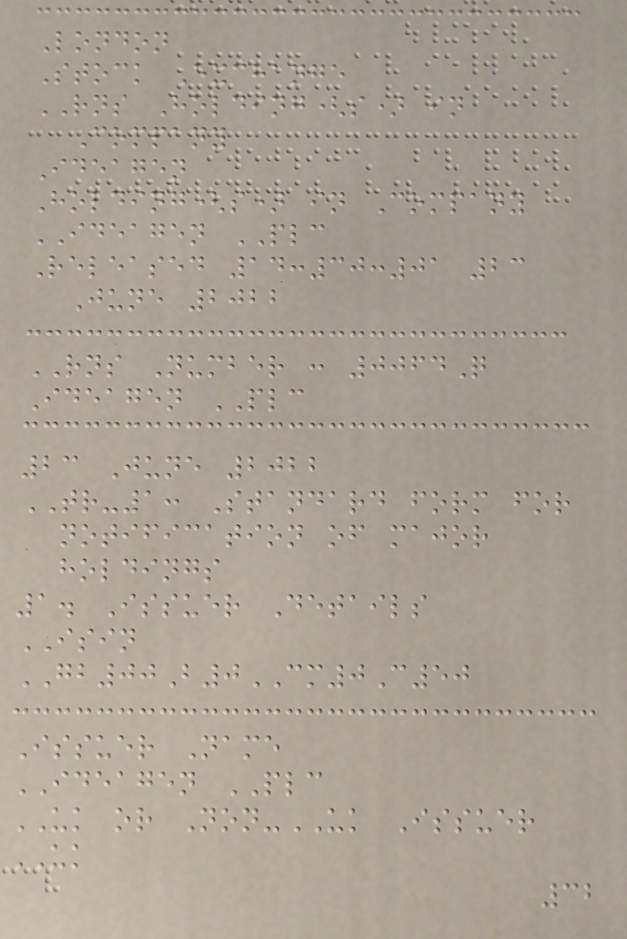London
Stock Exchange
RNS Holding(s) in
Company
Ideagen
Holding(s) in Company
IDEAGEN PLC
Released 14:30:01 23
June 2022
RNS Number : 0064Q
Ideagen PLC
23 June 2022
TR-1: Standard form for
notification of major
holdings
1. Issuer Details
ISIN
GB00B0CM0C50
Issuer Name
IDEAGEN PLC
UK or Non-UK Issuer
UK
32
